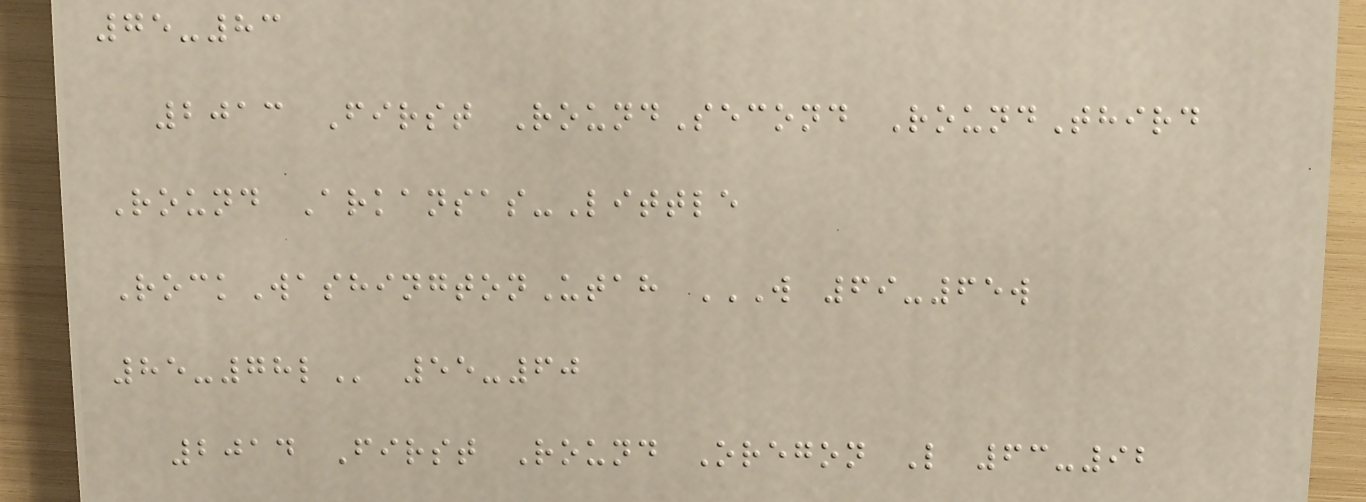75-83
2013 First RoundSecond RoundThird
Round Arkansas-Little
RockWashingtonUtah W 69-65W
85-78L 55-60
2014 First Round Oregon L 63-92
